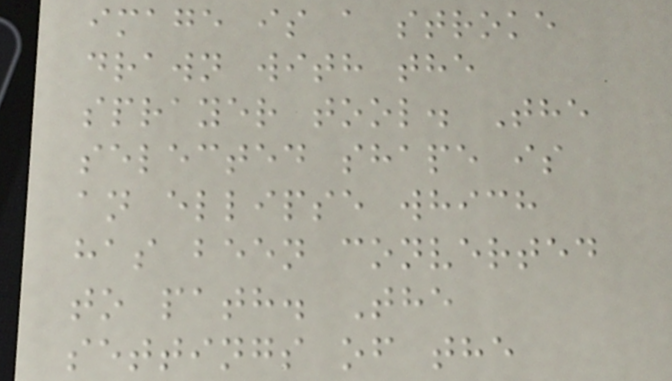image is a stroke
drawn with the
sprayer tool. The
selected shape is
an ellipse which
has been converted
to path. The
settings of the
